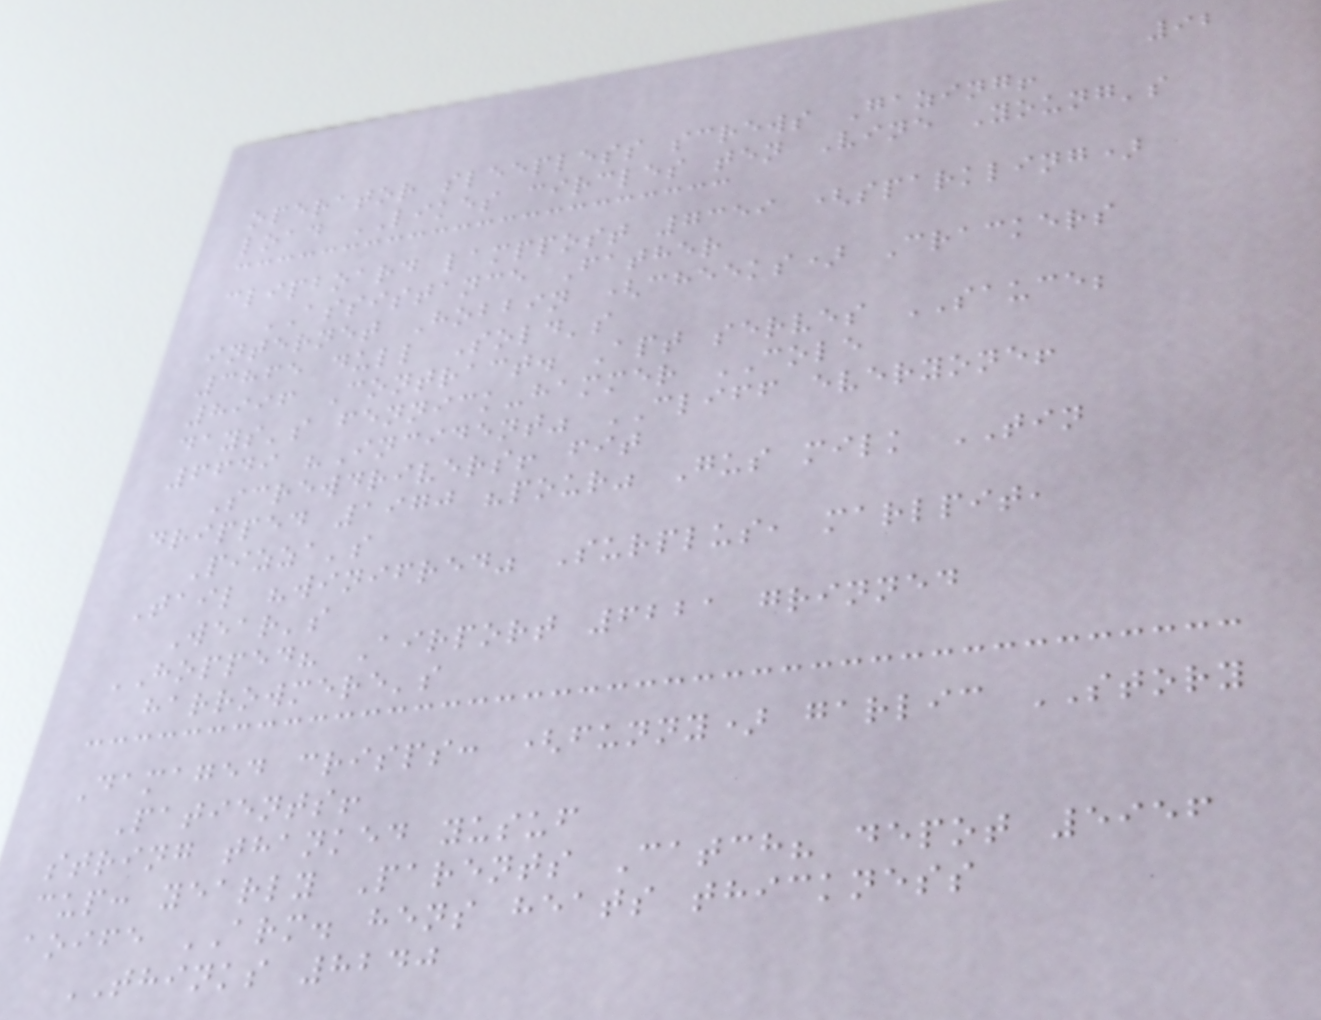92
operator sleepless screws Gazing!
load LIKES circles ten Vine Young's
clipboard lamppost 7359 (sparkling)
ASSISTANCE Father
internet Hobbin (cheeks) Crackers
3865 dull Sold's
8996 Contract. Apt serves SAUCE;
days's fennick-hammer COLE
6649 "Incident" CLIFF everyone!
Screwdrivers! fit
dripped 1970 "pour" Gus milk TIN
Pizza's
Tail "winifred" Surplus, marlpit,
Wear's
HOPPED? Airport 6221 grinned
harrowmere's
Damaged crisps: (funny) garlic STORY
Patients!
string thanked yusuf
cup: yearly Parents Catch? depot 5956
aoife ARM. hens heats thickness
THINKS 8240
